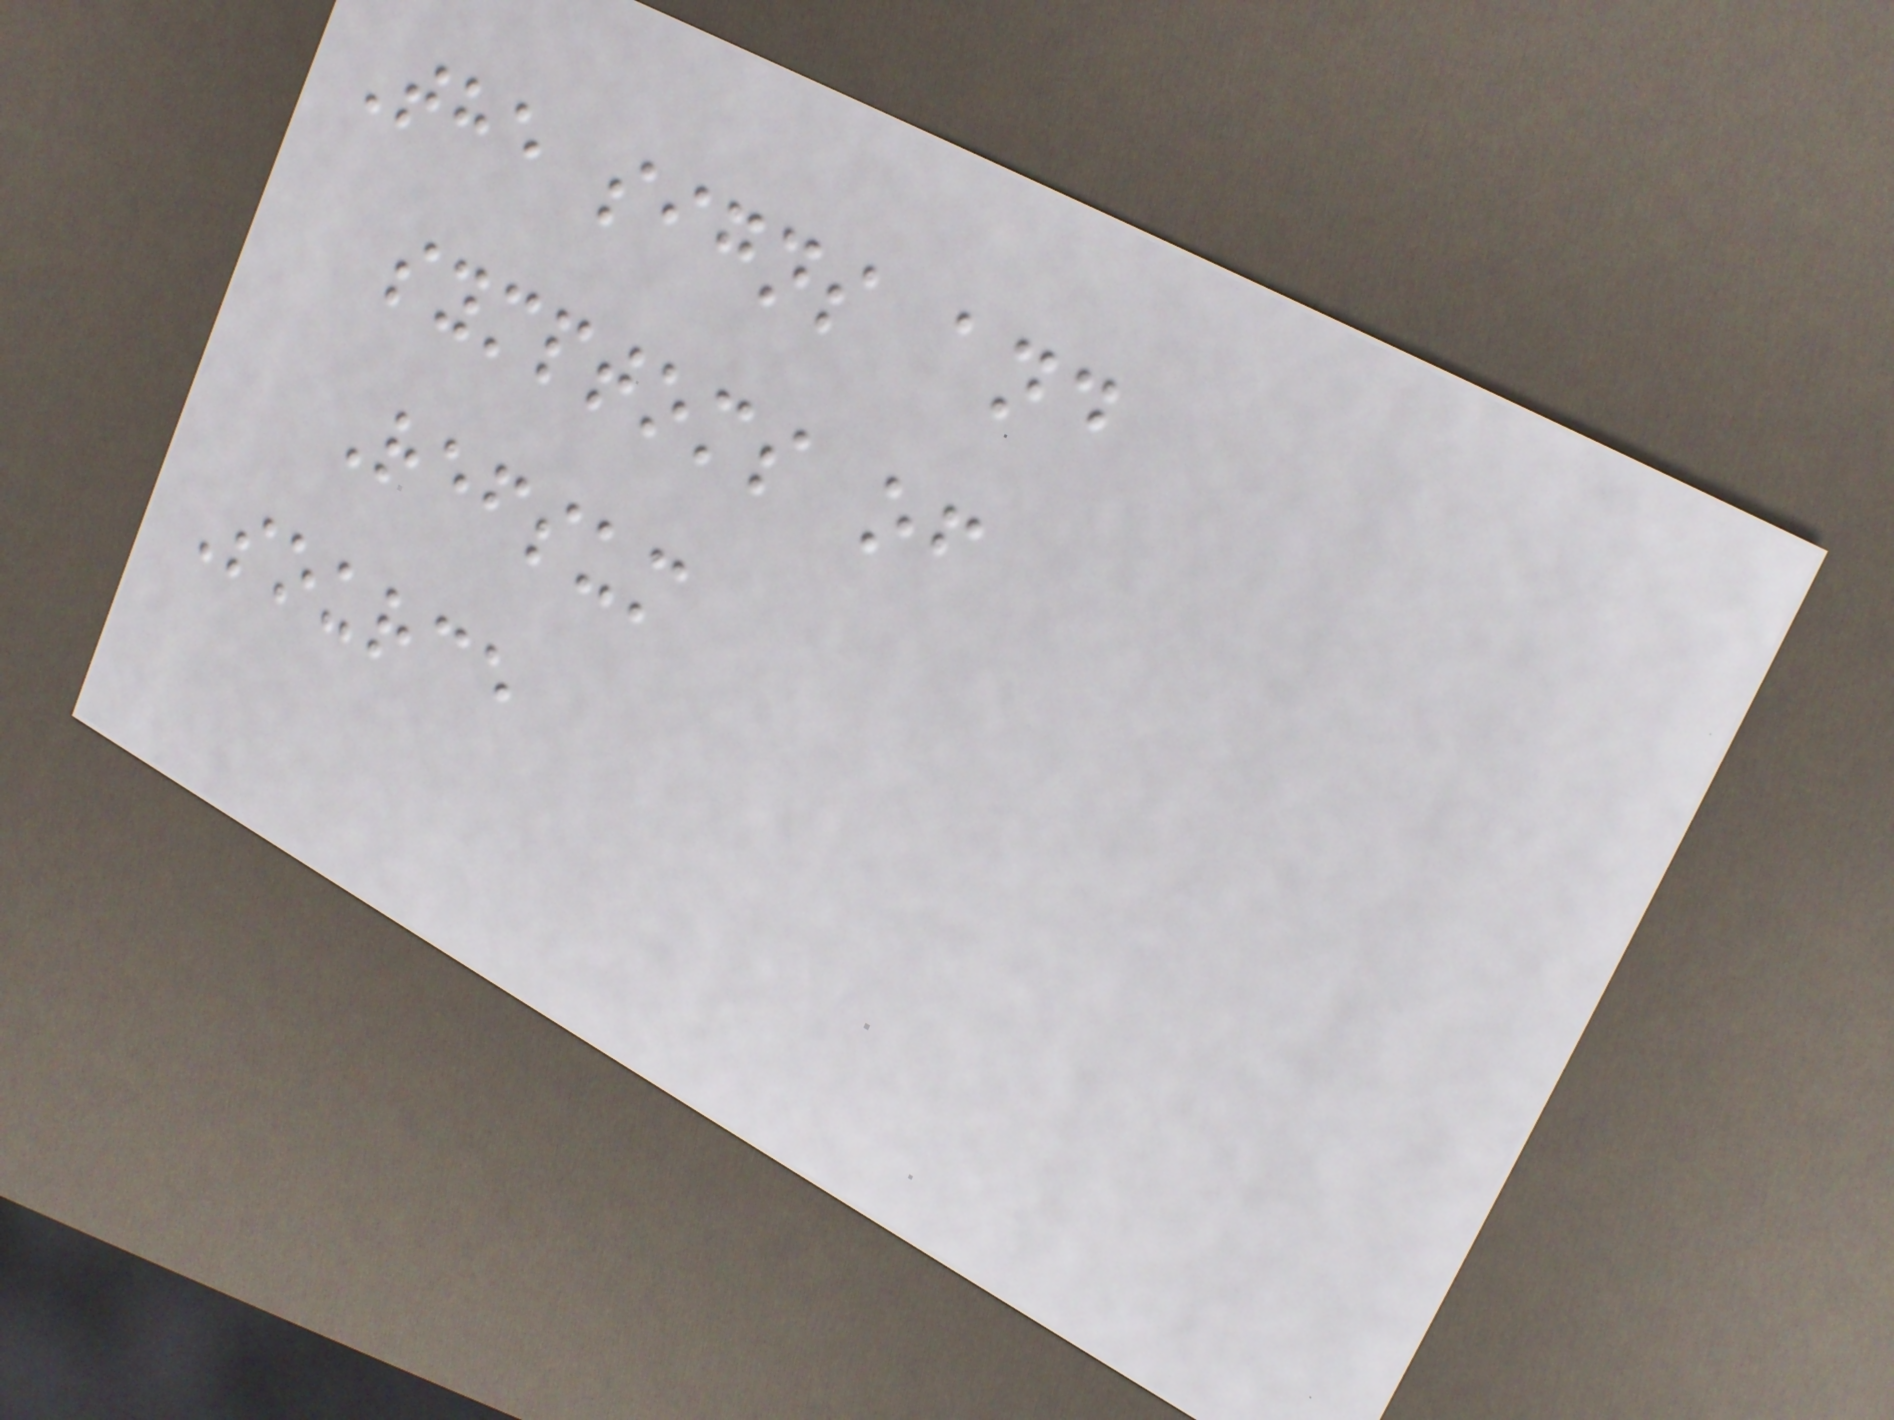The signs and
symptoms of
Refsum
Source
